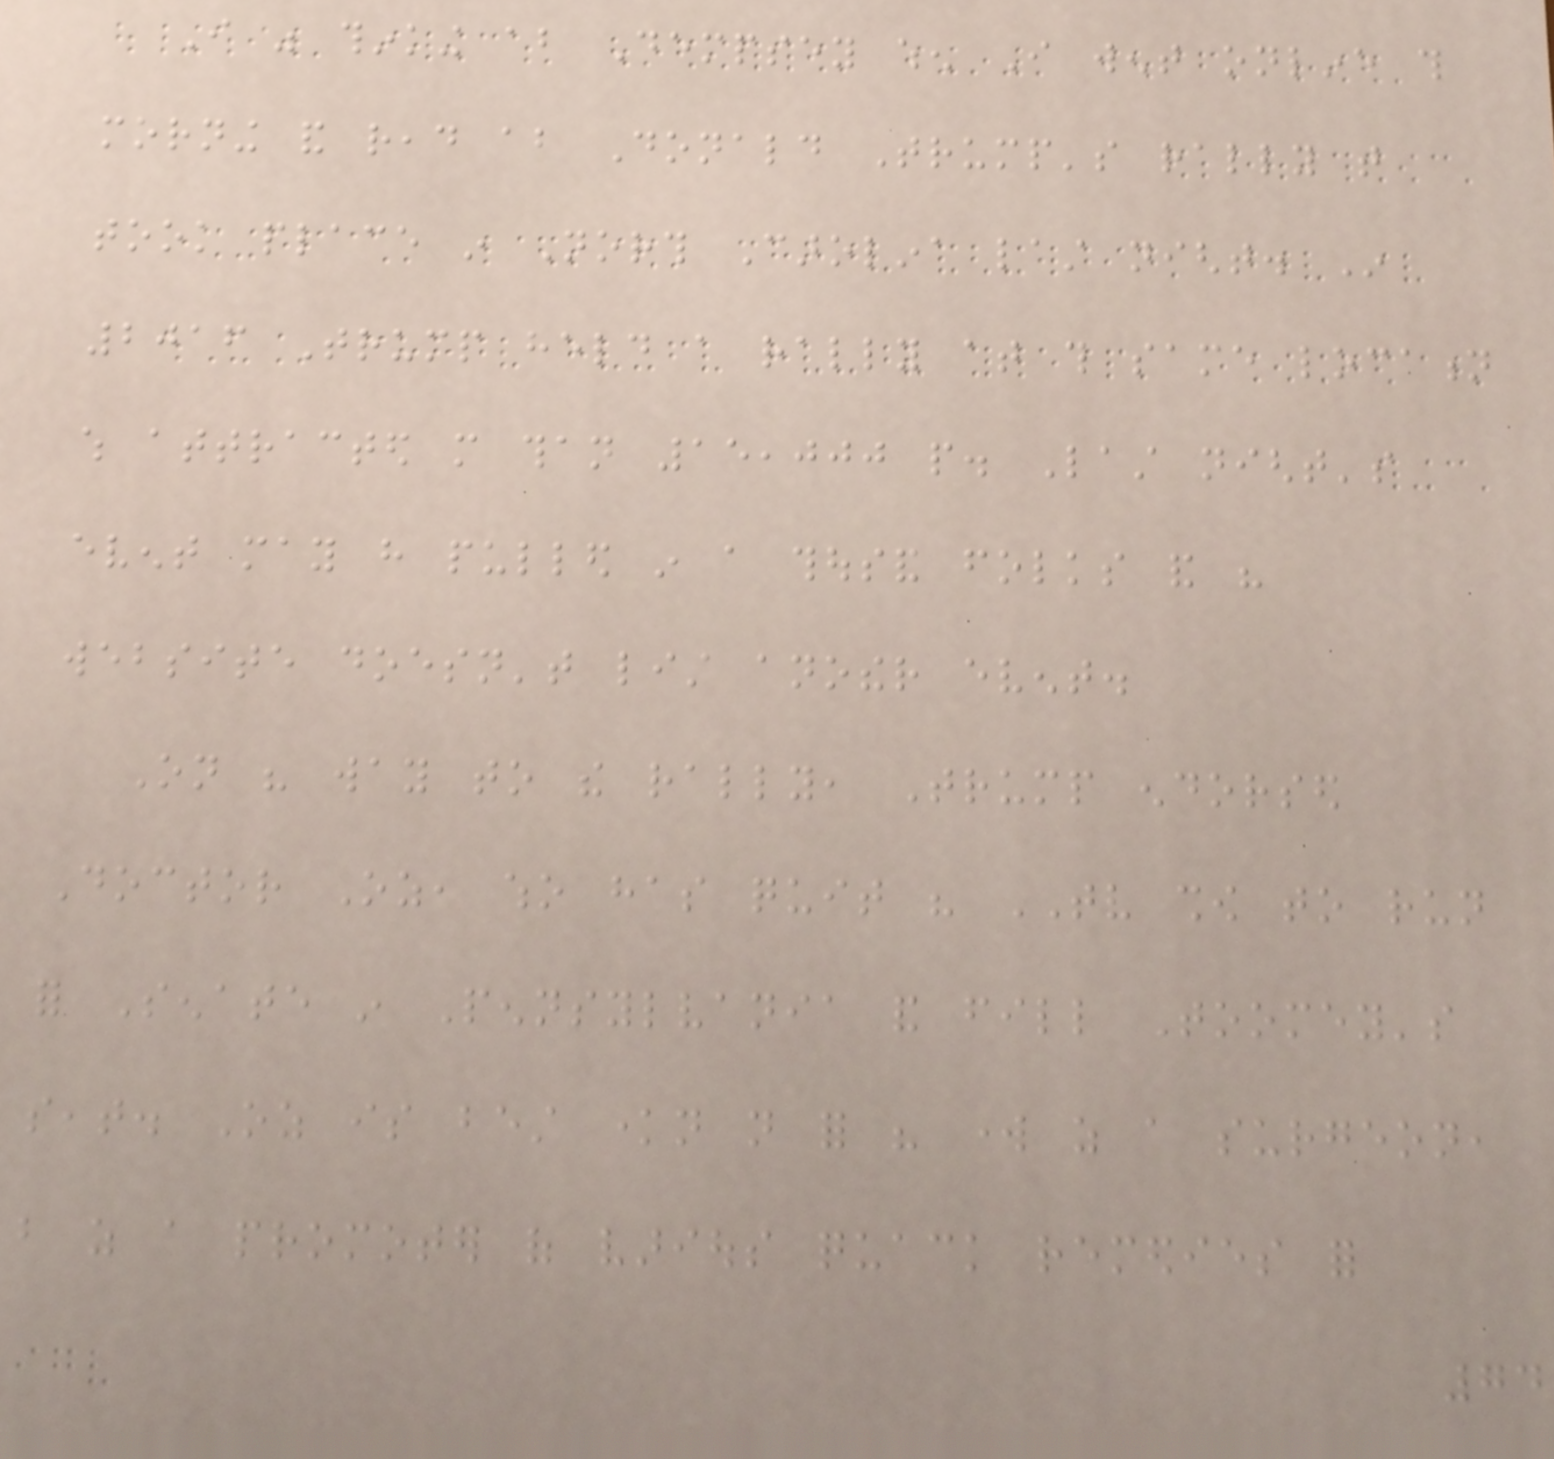I was thinking about Dempsey when I went online this
morning and read about Donald Trump's rally that
took place in North Carolina last night. In
2016 Trump held a rally at this same location
which attracted more than 15,000 people. Last night's
event may have pulled in a thousand folks and his
website doesn't list another event.
On his way to the rally, Trump endorsed
Doctor Oz, who has quit his TV show to run
for Senate in Pennsylvania and fill Toomey's
seat. Oz is best known not for his work as a surgeon,
but as a promoter of various quack remedies for
74
